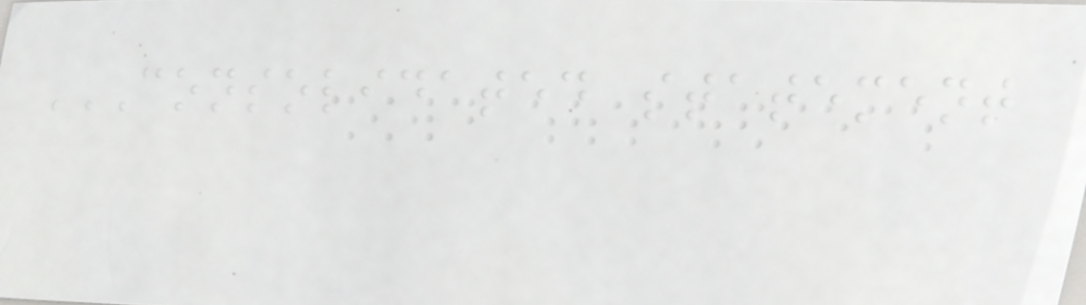CONSOLIDATED STATEMENT
